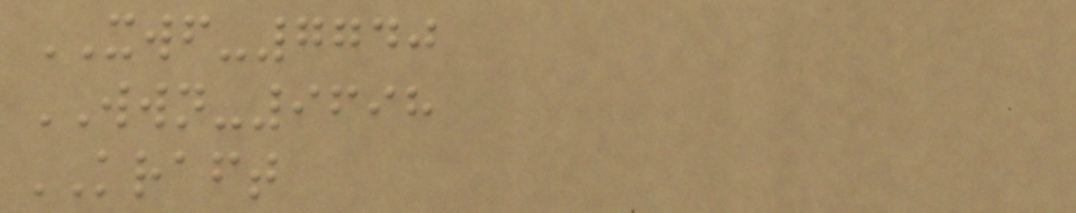XWF-7740
WWN-9698
KRAFT
